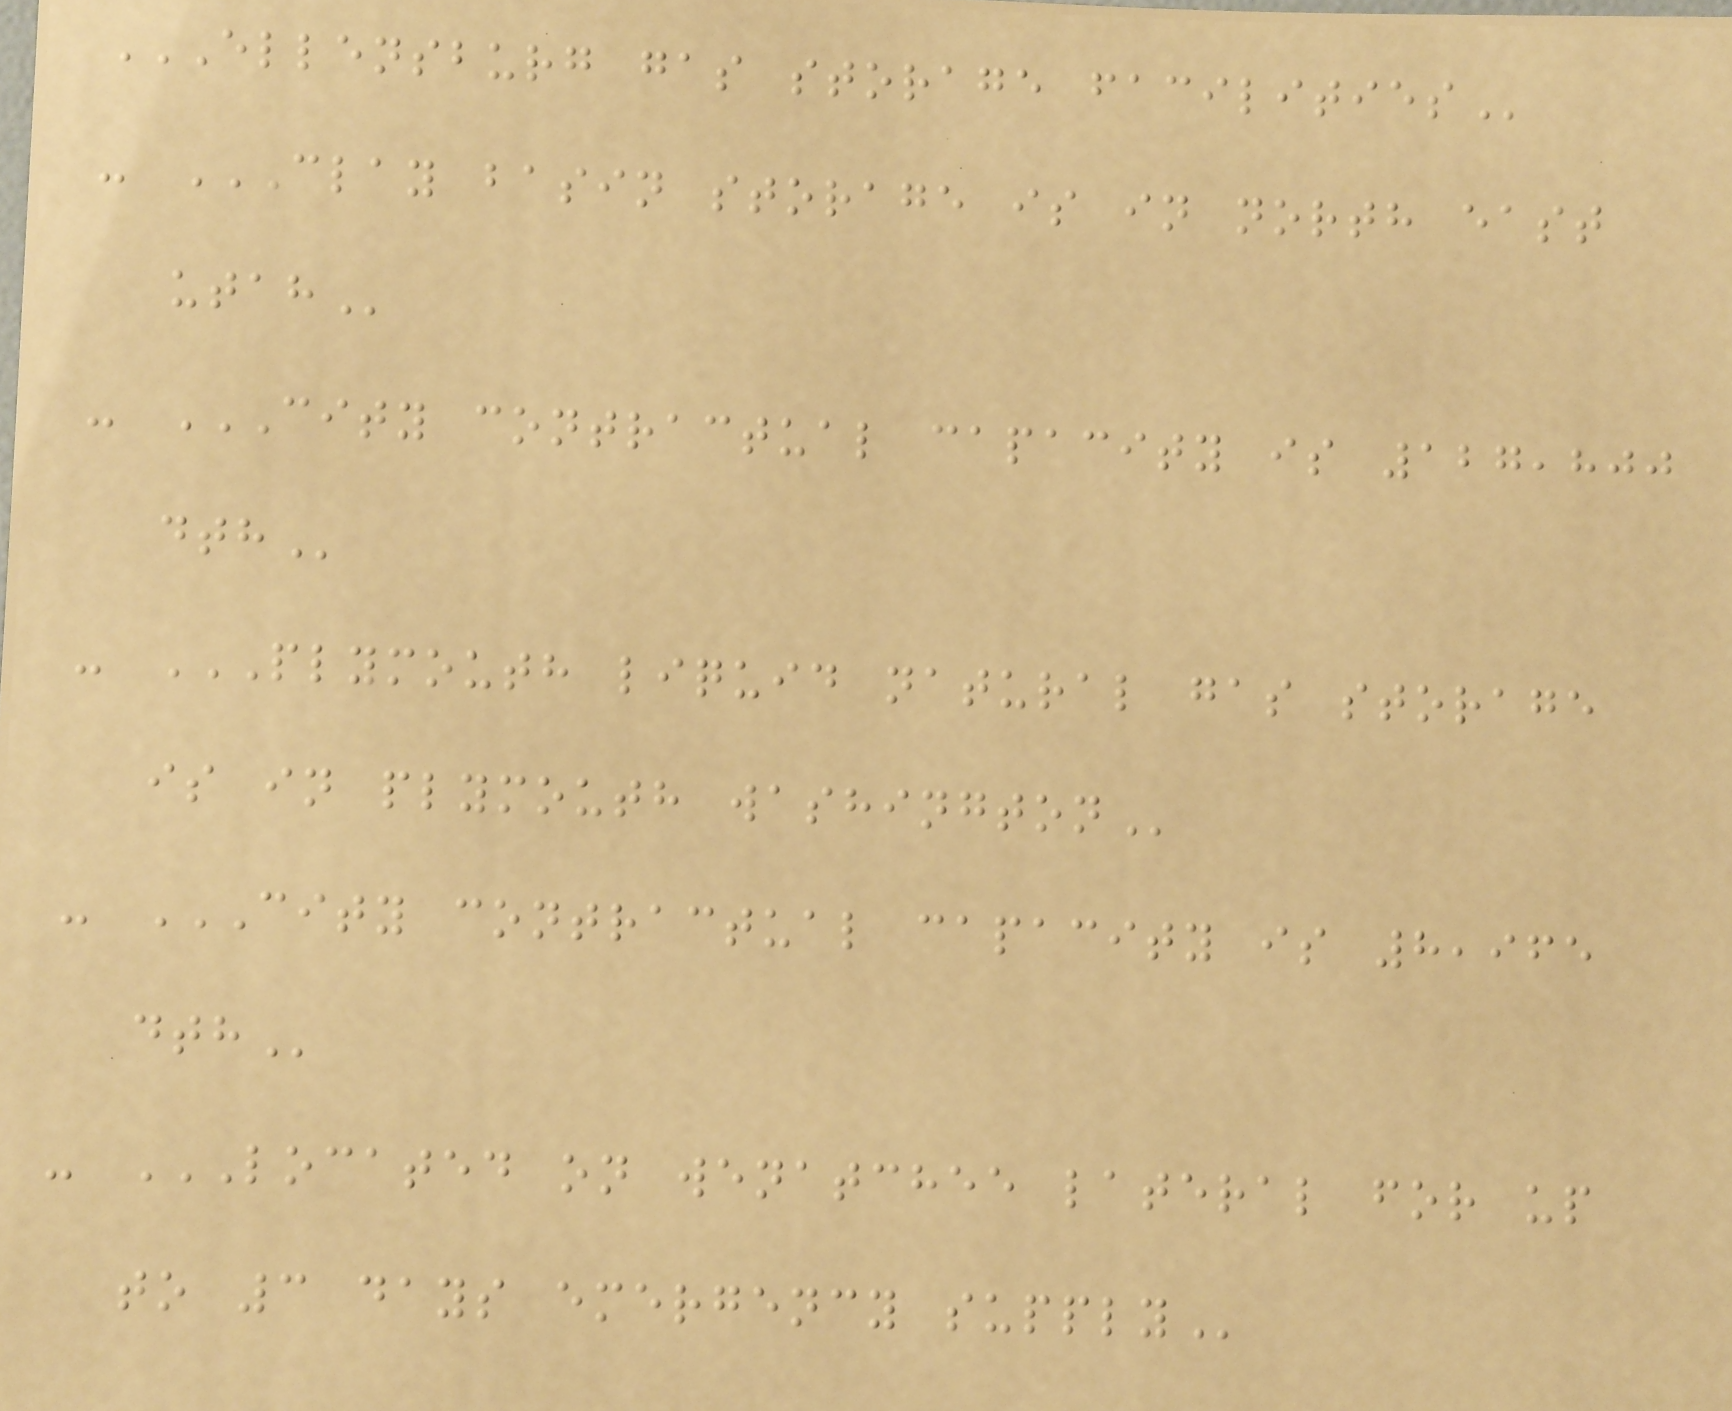ELLENSBURG GAS STORAGE FACILITIES
- CLAY BASIN STORAGE IS IN NORTH EAST
UTAH
- CITY CONTRACTUAL CAPACITY IS 127,800
DTH
- PLYMOUTH LIQUID NATURAL GAS STORAGE
IS IN PLYMOUTH WASHINGTON
- CITY CONTRACTUAL CAPACITY IS 8,965
DTH
- LOCATED ON WENATCHEE LATERAL FOR UP
TO 3 DAYS EMERGENCY SUPPLY
